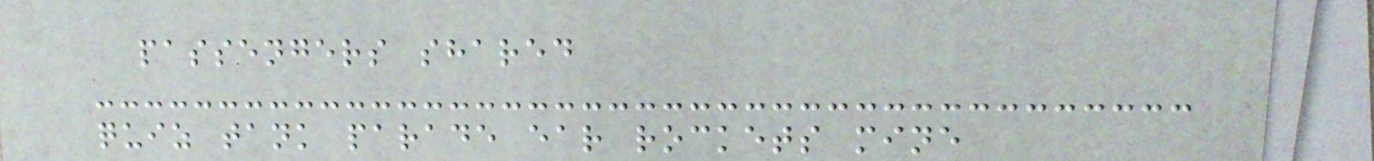passengers shared
quiz tank parade ear rockets mine
